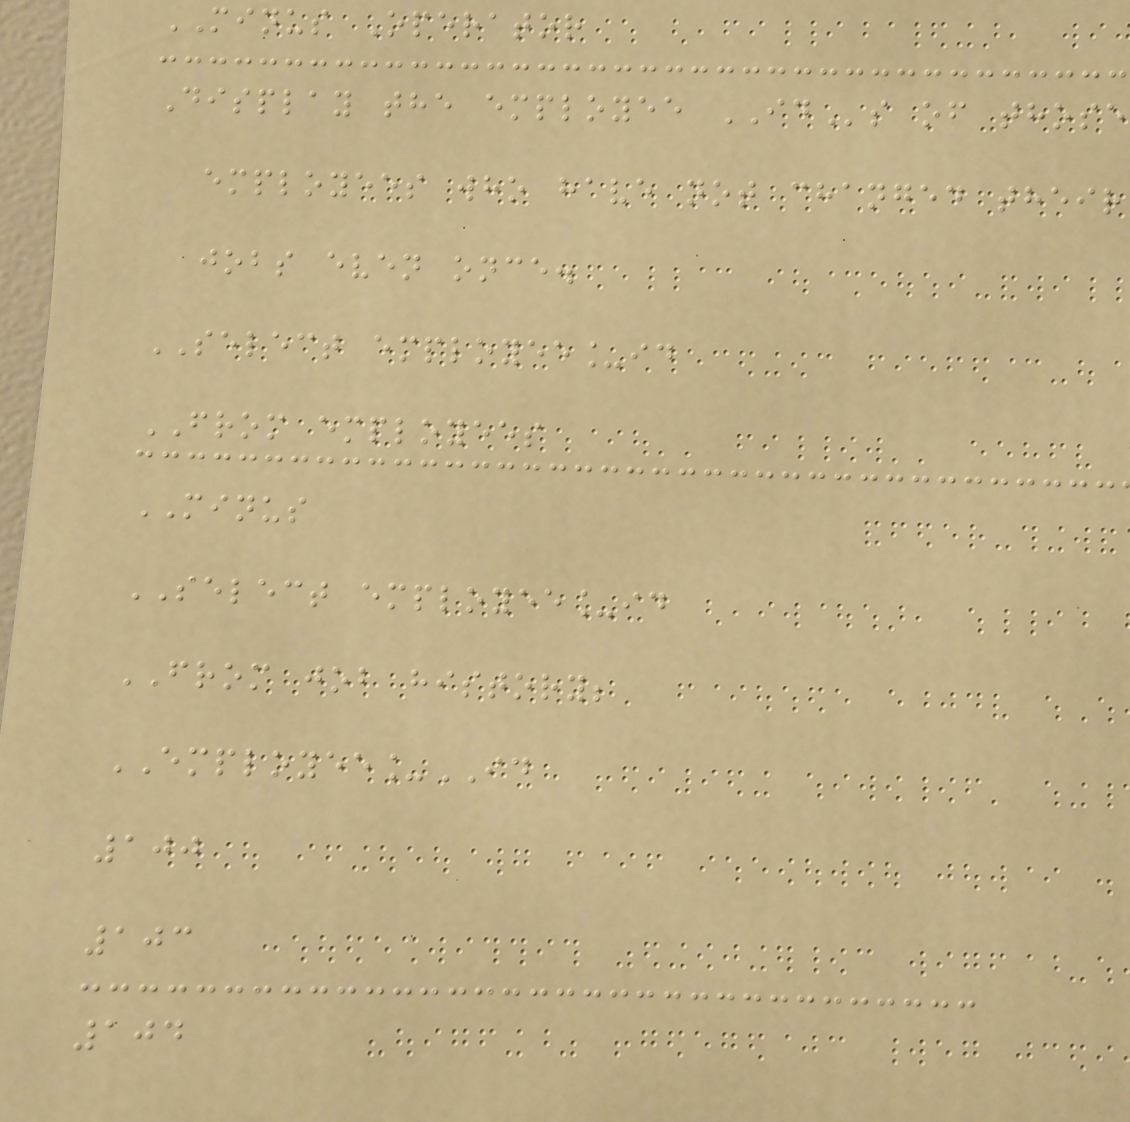MINUS Operator
Display the employee IDs of those
employees who have not changed their
jobs even once.
SELECT employee_id
FROM employees
MINUS
SELECT employee_id
FROM job history;
EMPLOYEE_ID
100
103
104
